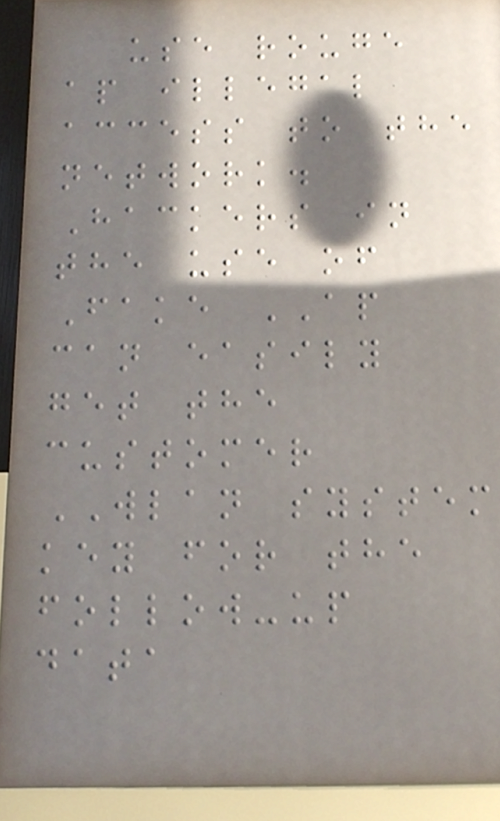use rouge
ap illegal
access to the
network.
Hackers in
the use of
Fake AP
can easily
get the
customer
WLAN system
key for the
follow-up
data
